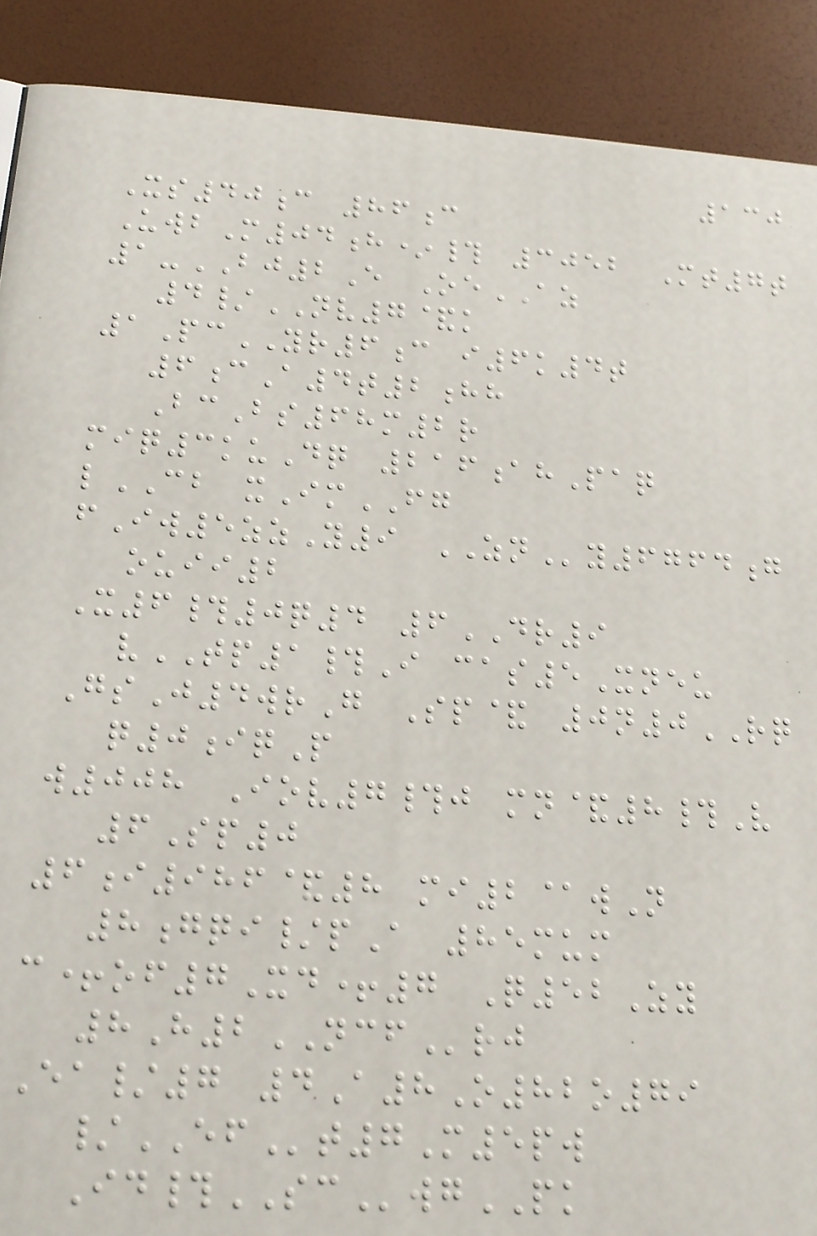130
Xs40c 86c
UwbM04h*# 3052 Mt7t
1-BJ2E OeAZ
4/NV7&k
1PcYR6c i6k4t
6cA4t2hh
BcBs68m2r
miq3kuDq 216ahPaq
lCB xImFG
fIw5zzY9 ZNy6764g
ouii2
X6#0q4 6DR9
vTP1#I cas5Xneu
GsJ4wrG Sp& 0n0RQ
q0iqP
w008 Iov7#j mn&8#V
6Sp0
6i986&8 mi2@wN
8gqi/pA 85mum
c+of7Xd+7 Q52Zy
8H2NCFrj
Ea/7 4A8O82o79
/EFt7M5pw
Id#SCwgPK
